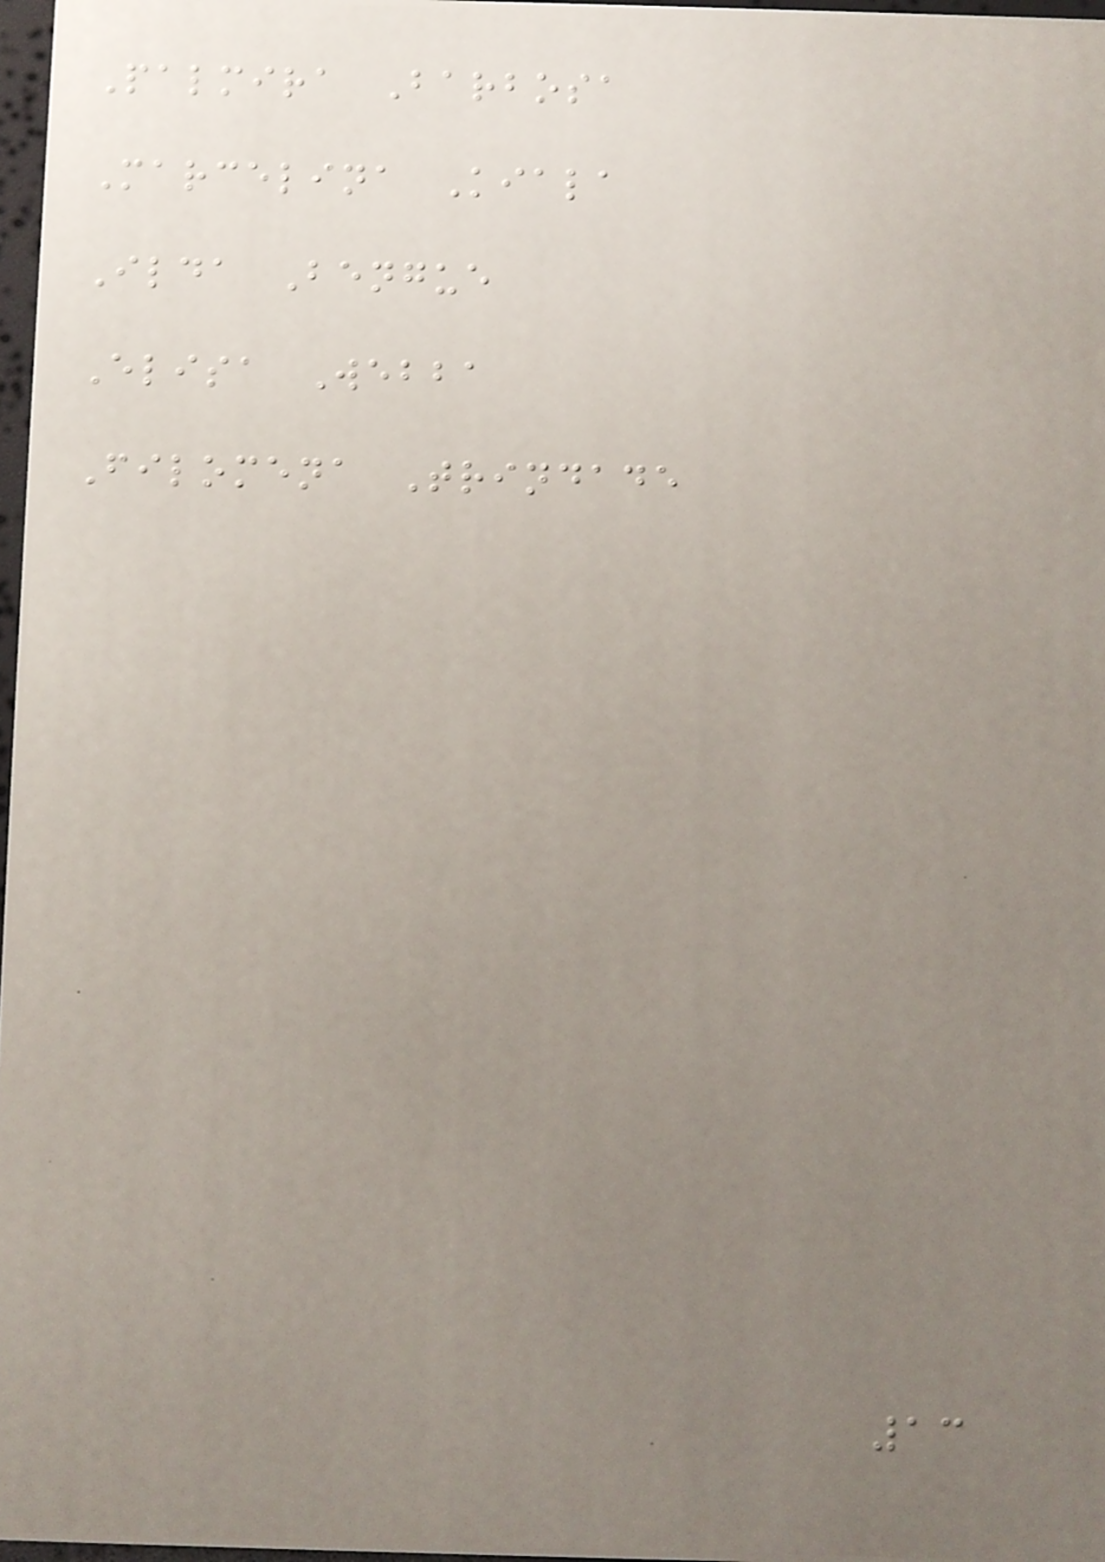Palmira Barbosa
Marcelina Kiala
Ilda Bengue
Elisa Webba
Filomena Trindade
13
